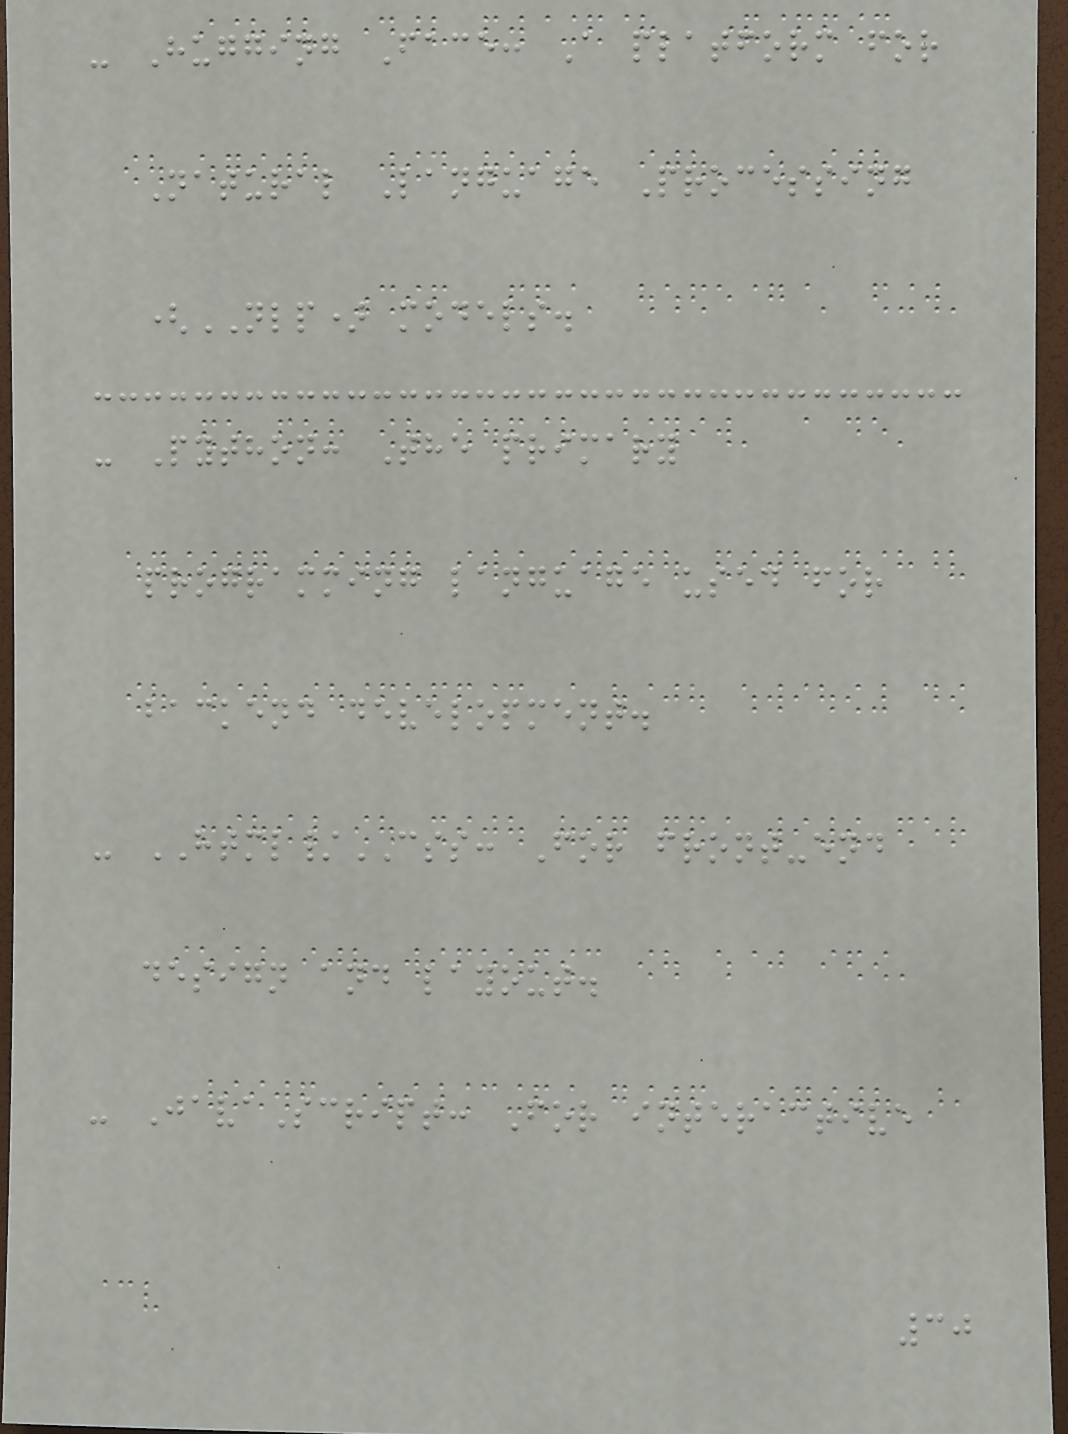- Hugging Face: A platform for
Natural Language Processing
(NLP) models.
- Python: The primary
programming language used for
backend development.
- HTML/CSS: For front-end
design and layout.
- JavaScript: For interactive
30
